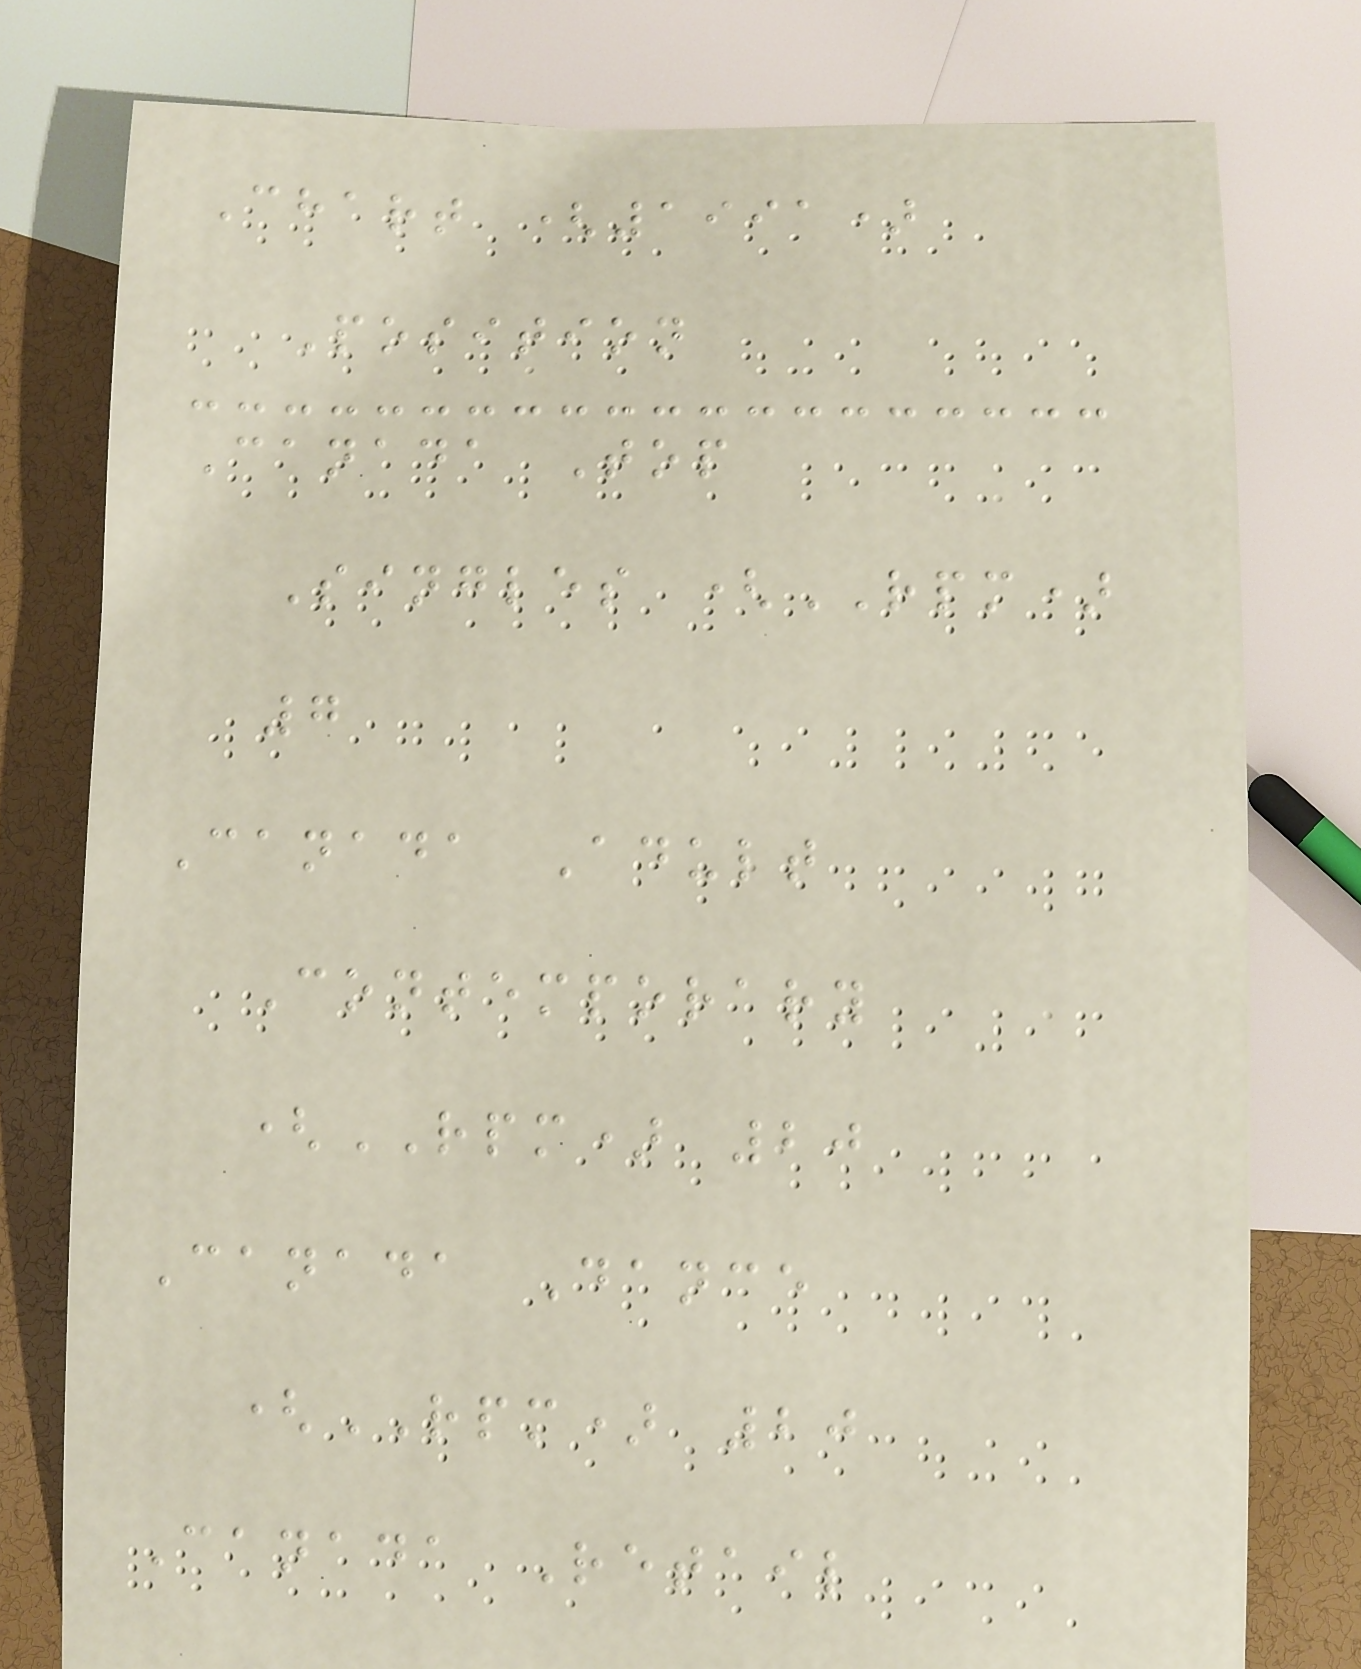Chart (1991)
Position
Canada Top
Singles (RPM)
7
Canada Adult
Contemporary
(RPM) 20
Canada Dance
(RPM) 20
Canada Retail
